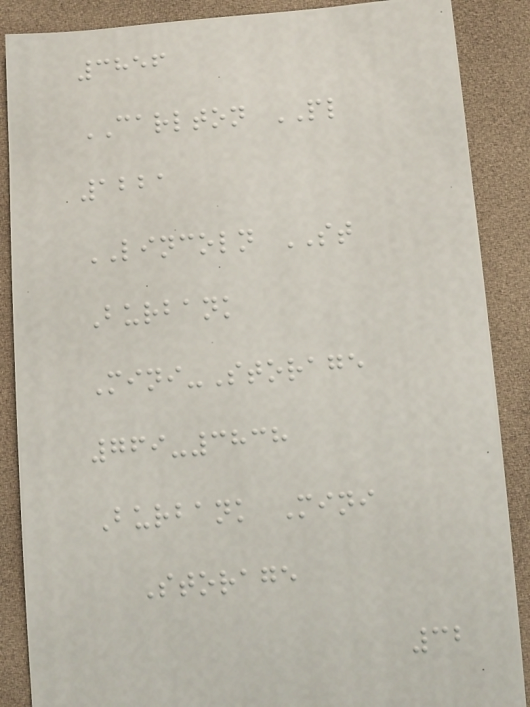3856
CARLTON PL
1221
LINCOLN ST
Burbank
Mini-Storage
769-3838
Burbank Mini
Storage
32
